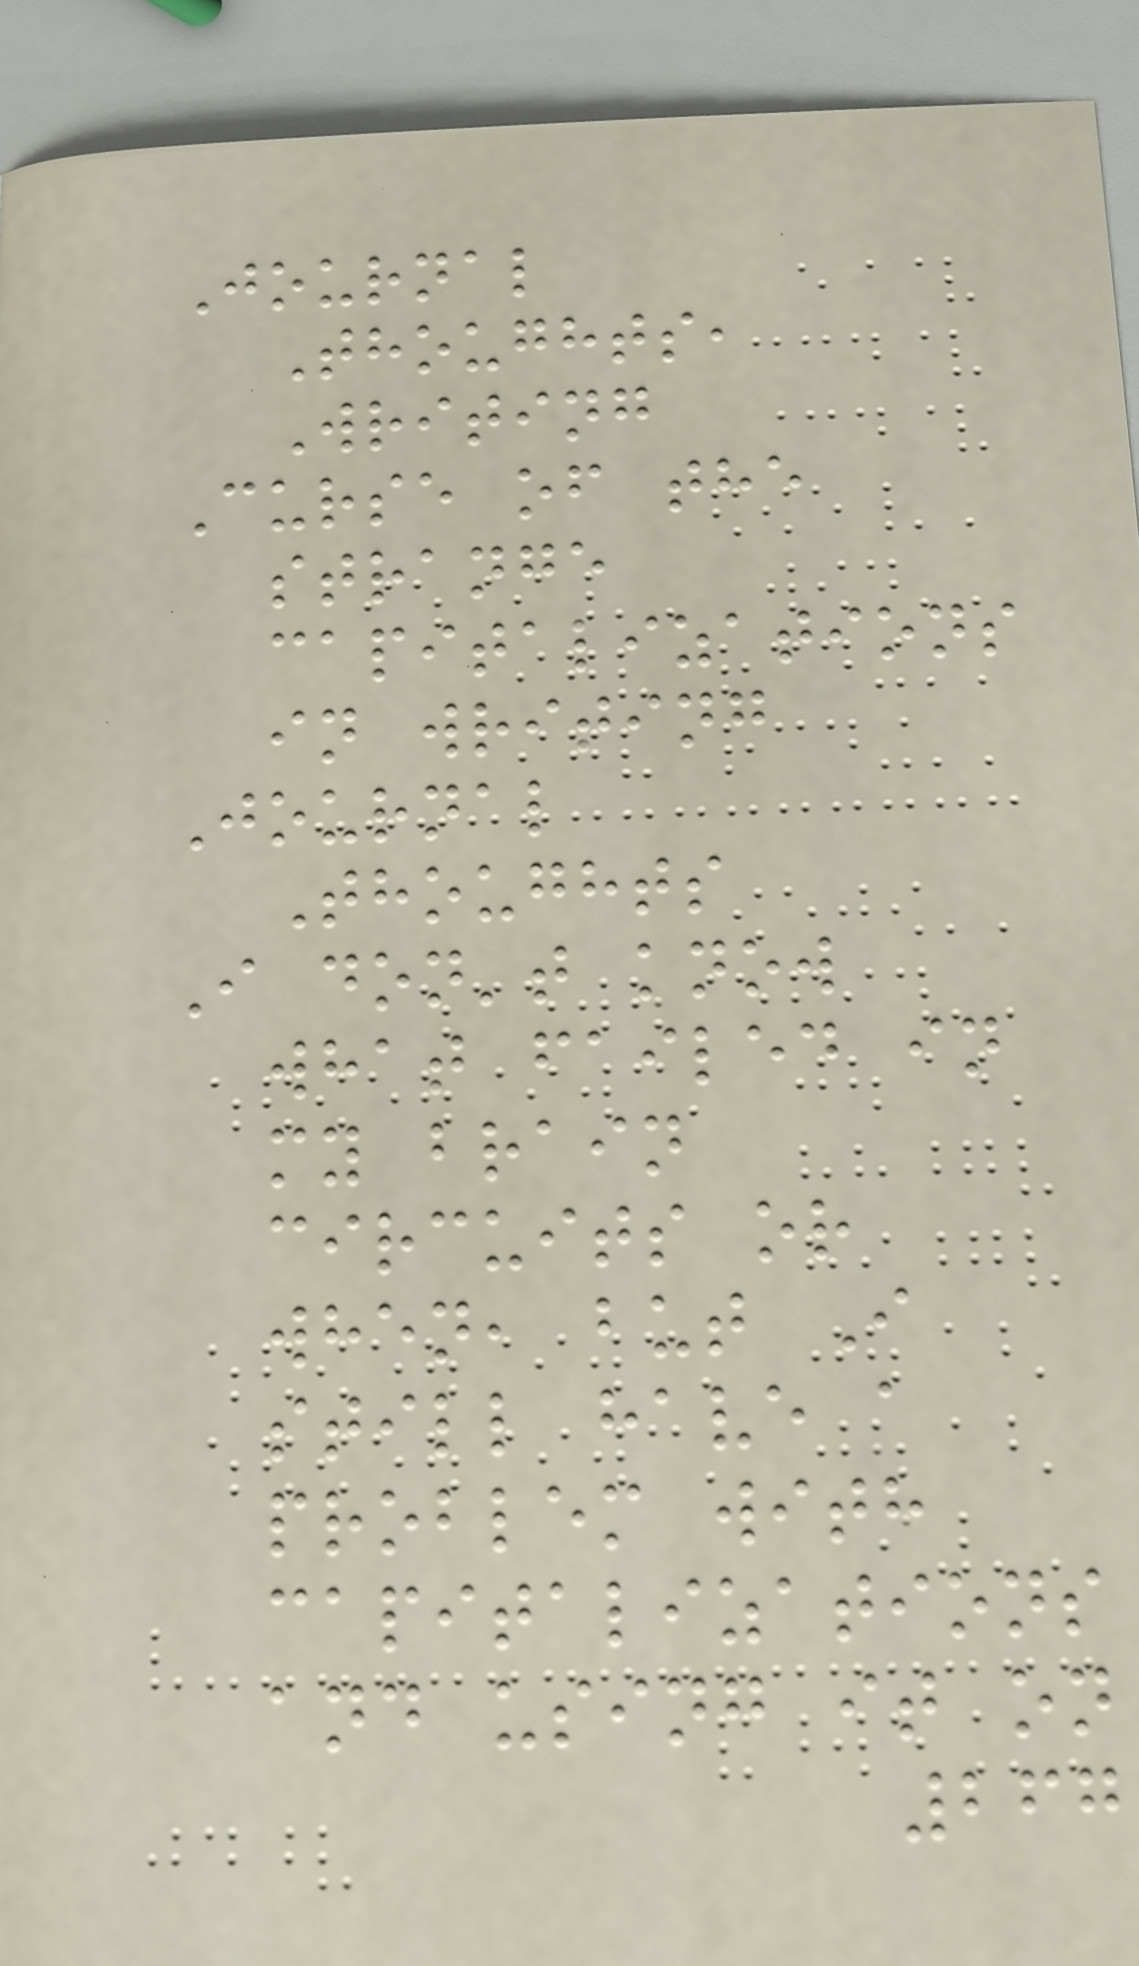Journal
Thoughts,
Writing
Curse of the
strange
capitalizations
in writing
Journal
Thoughts
I don't know
what failed in
my brain
circuits or
when, but I
still have a
problem with
capitalizations
and using it on
267
